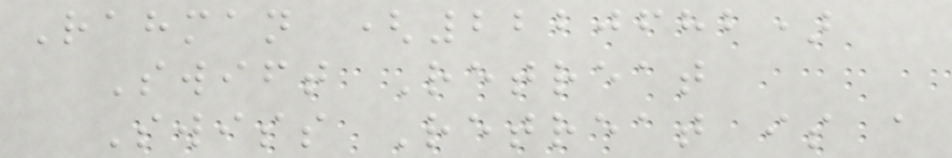Rahman (2220682)
Swift Retreat
Swiss Retreat is a
